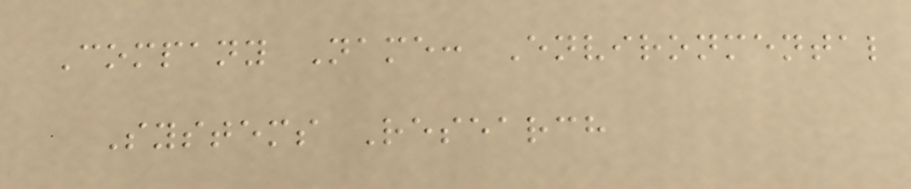Company Name: Environmental
Systems Research
